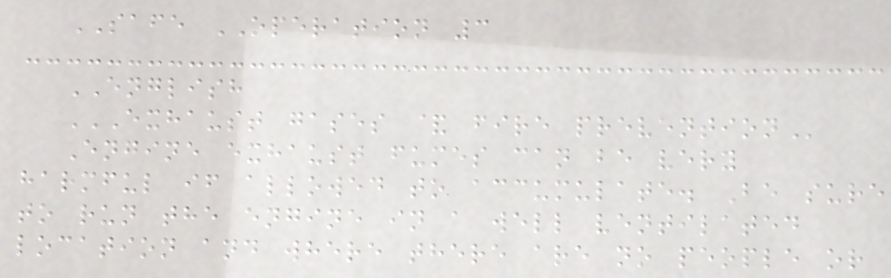SAFE OPERATION 3
ENGLISH
EXHAUST GASES & FIRE PREVENTION
Engine exhaust fumes can be very
harmful if allowed to accumulate. Be sure
to run the engine in a well ventilated
location and where there are no people or
